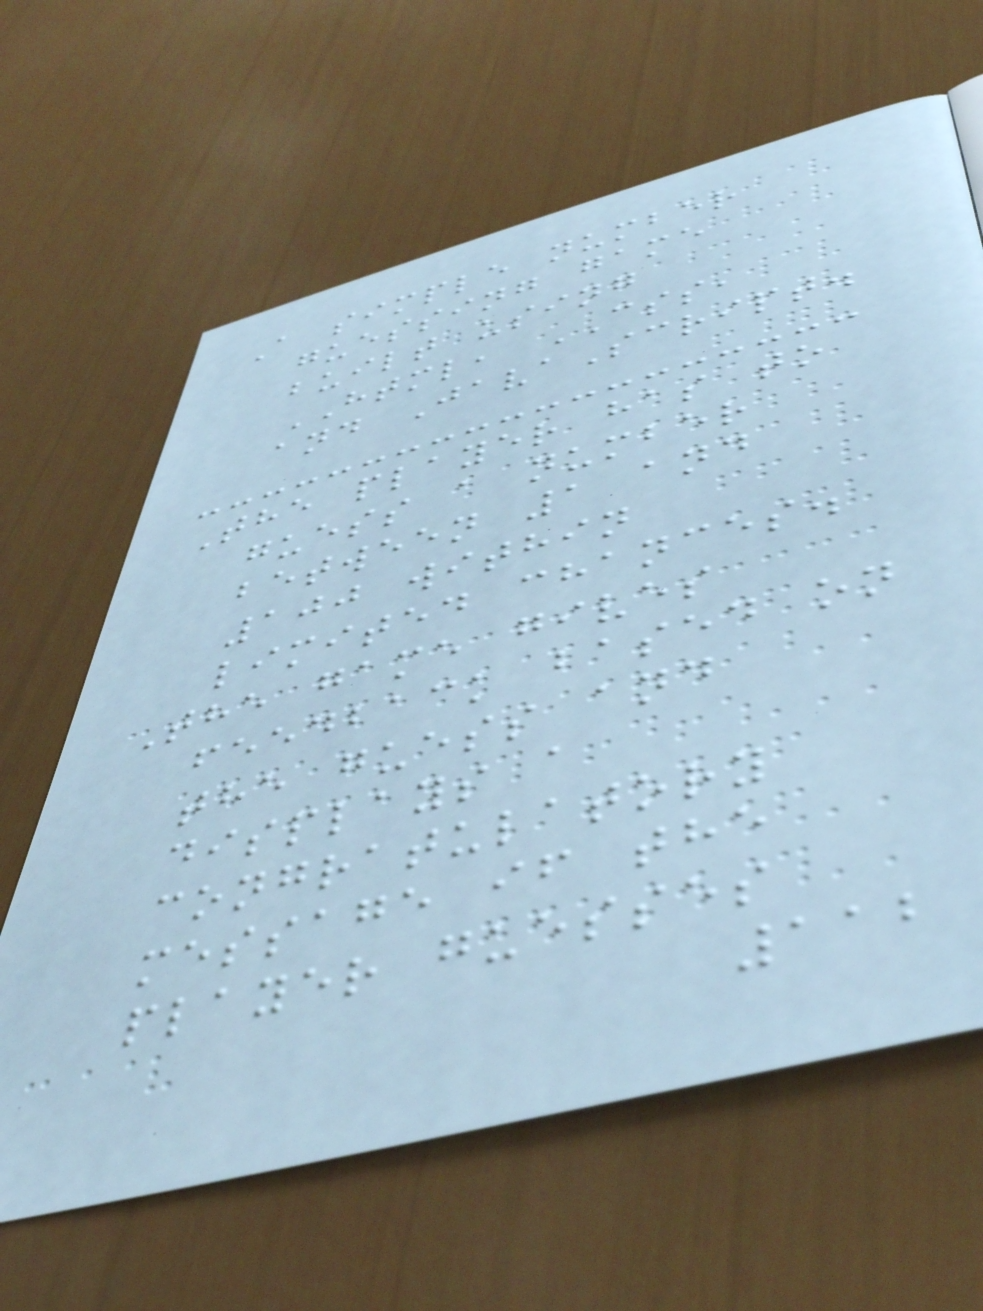A simple number
guessing game
built using
HTML, CSS,
and JavaScript.
The player has to
guess a number
between 1 and
100 within
limited chances.
The game gives
feedback based on
the guess and
displays a
congratulatory
message if the
player guesses
112
